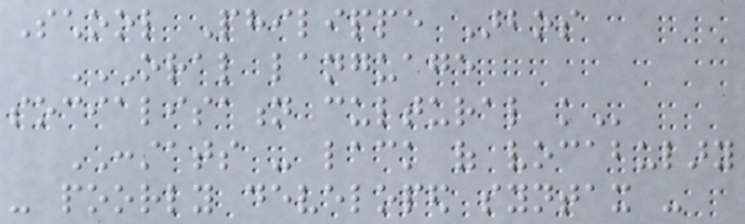School Philippe Arbos
ORAL LANGUAGE
SOCIALISATION CULTURAL KNOWLEDGE
CONSTATS - lack of vocabulary
- poorly developed syntax -
